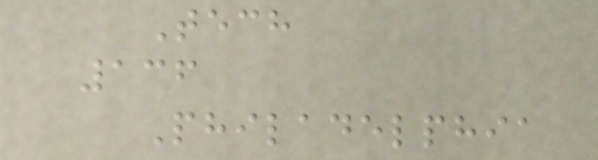Tech
136
Philadelphia
